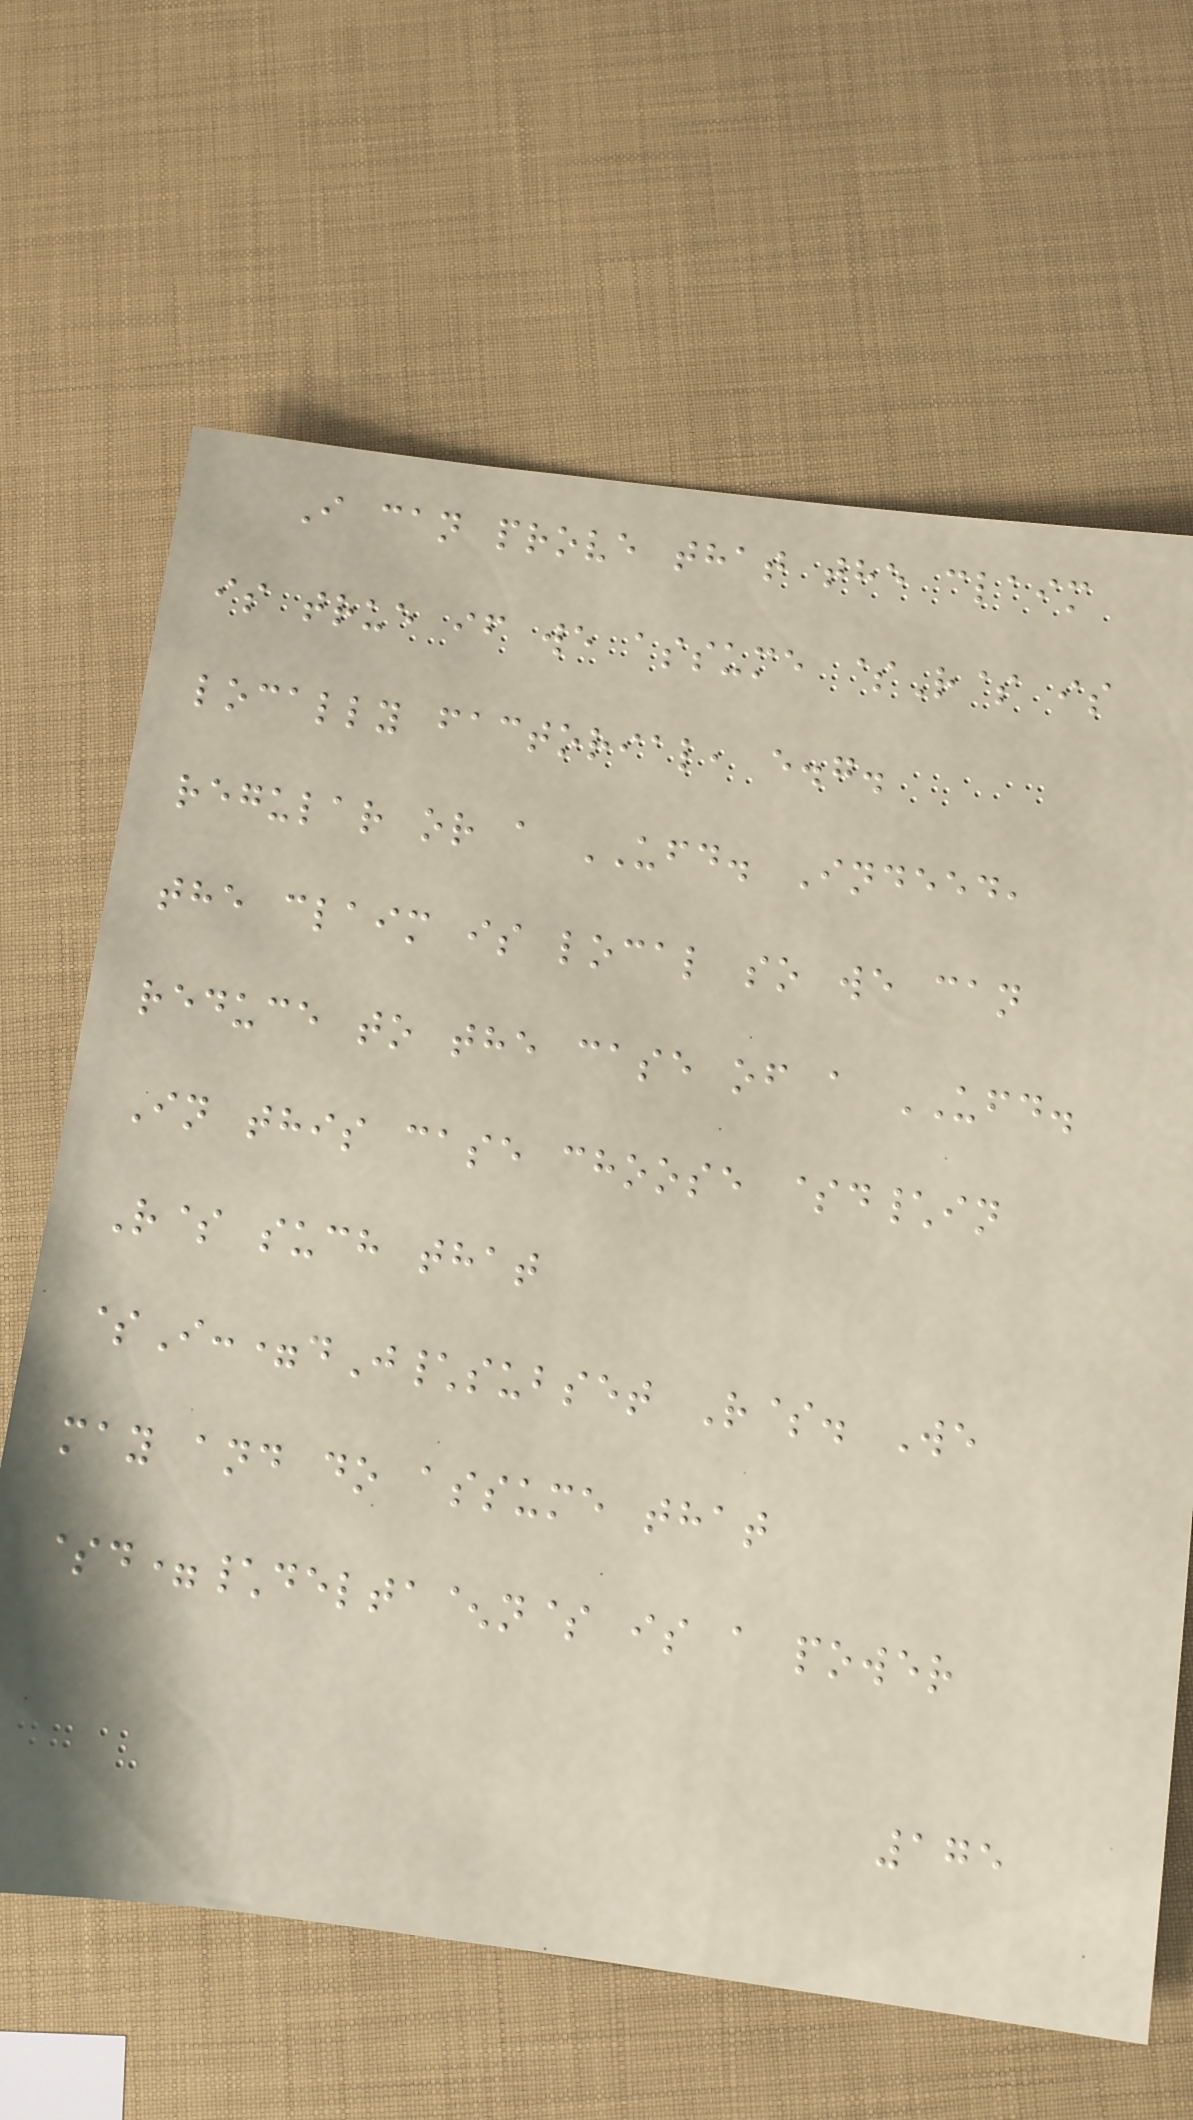I can prove that the claim
is true if we assume $R$ is
locally factorial, e.g.
regular or a UFD. Indeed,
the claim is local so we can
reduce to the case of a UFD.
In this case choose $d\in
R$ such that
$I:=dJ\subset R$. We
may and do assume that
$d=\delta^n$ is a power
175
